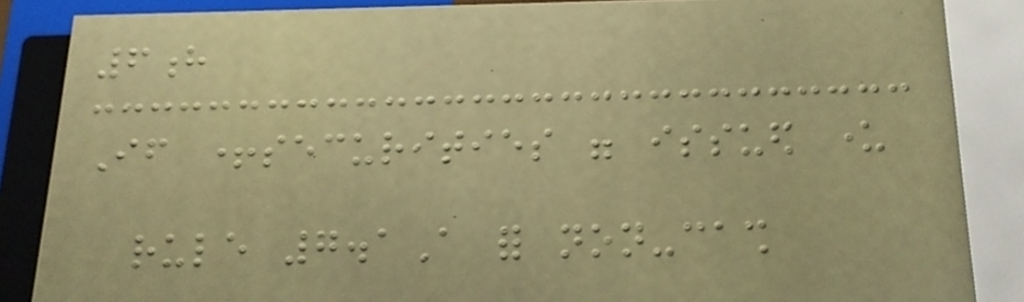6h
If +securities were issued under
rule 7.1A for non-cash
